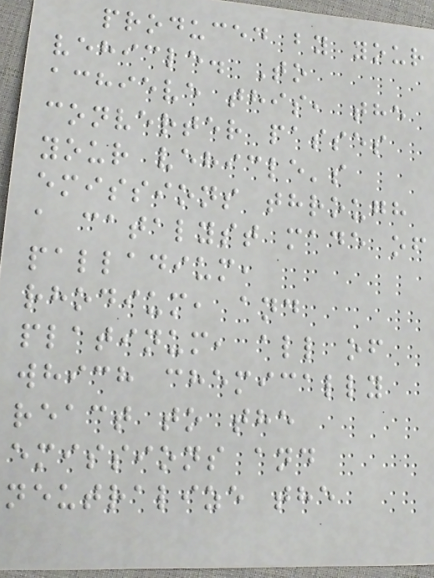produced by your
vehicle. To
achieve this, the
converter passes
your vehicle's
emissions through
a catalyst made of
palladium,
rhodium, and
platinum, all of
which chemically
react to the
emissions and
neutralize the
